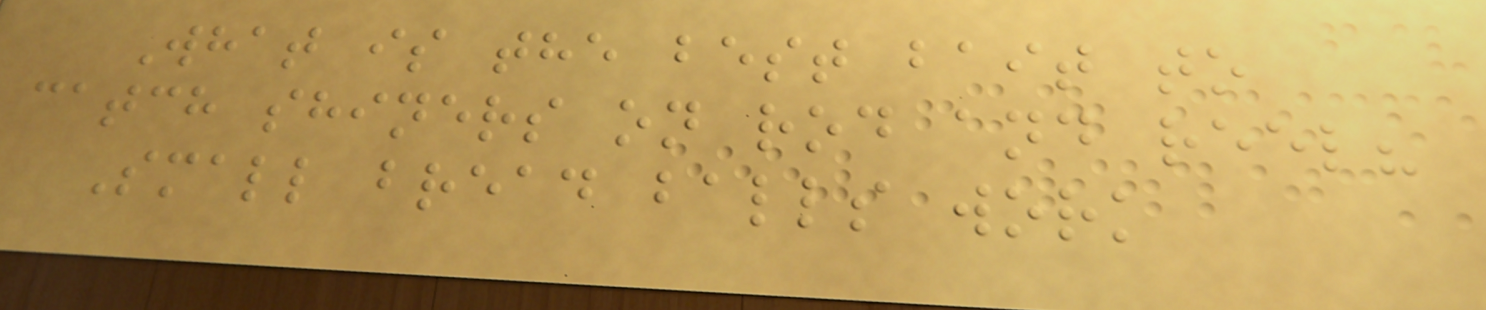What is the best bait to
catch shiners on rod and reel?
Small bread balls work
